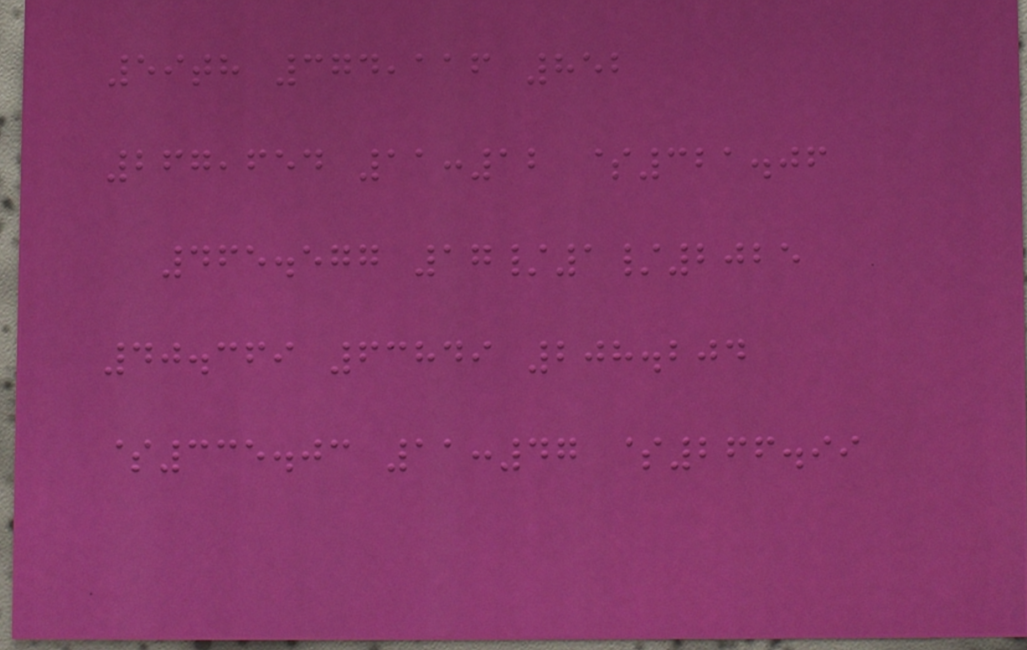59th 374,116 852
267,654 11:12 $321.06
465.577 17/1/2025
40.369 63849 208.204
$335.03 11:47 $266.99
